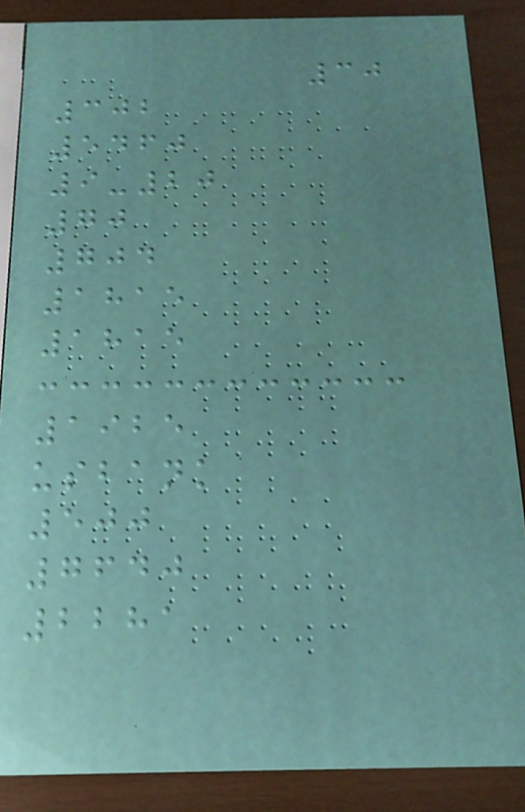30
302
5460
9-20
70
704
1815
1815
1925
usbank
500
7640
2281
